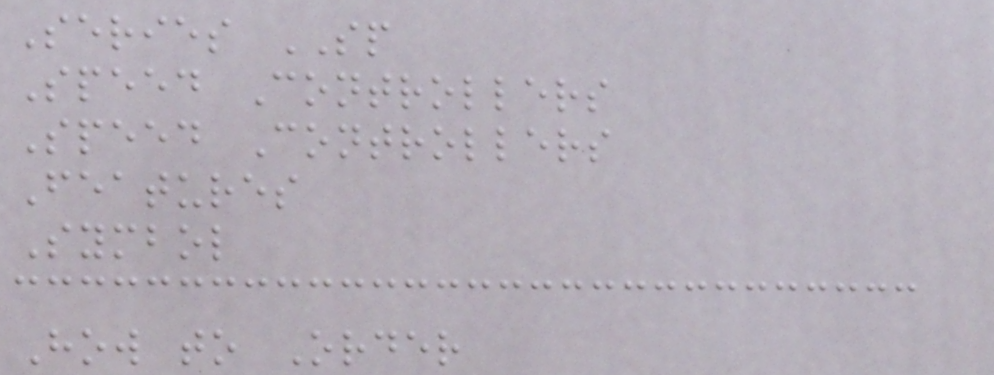Series SP
Speed Controllers
Speed Controllers
Features
Symbol
How to Order
